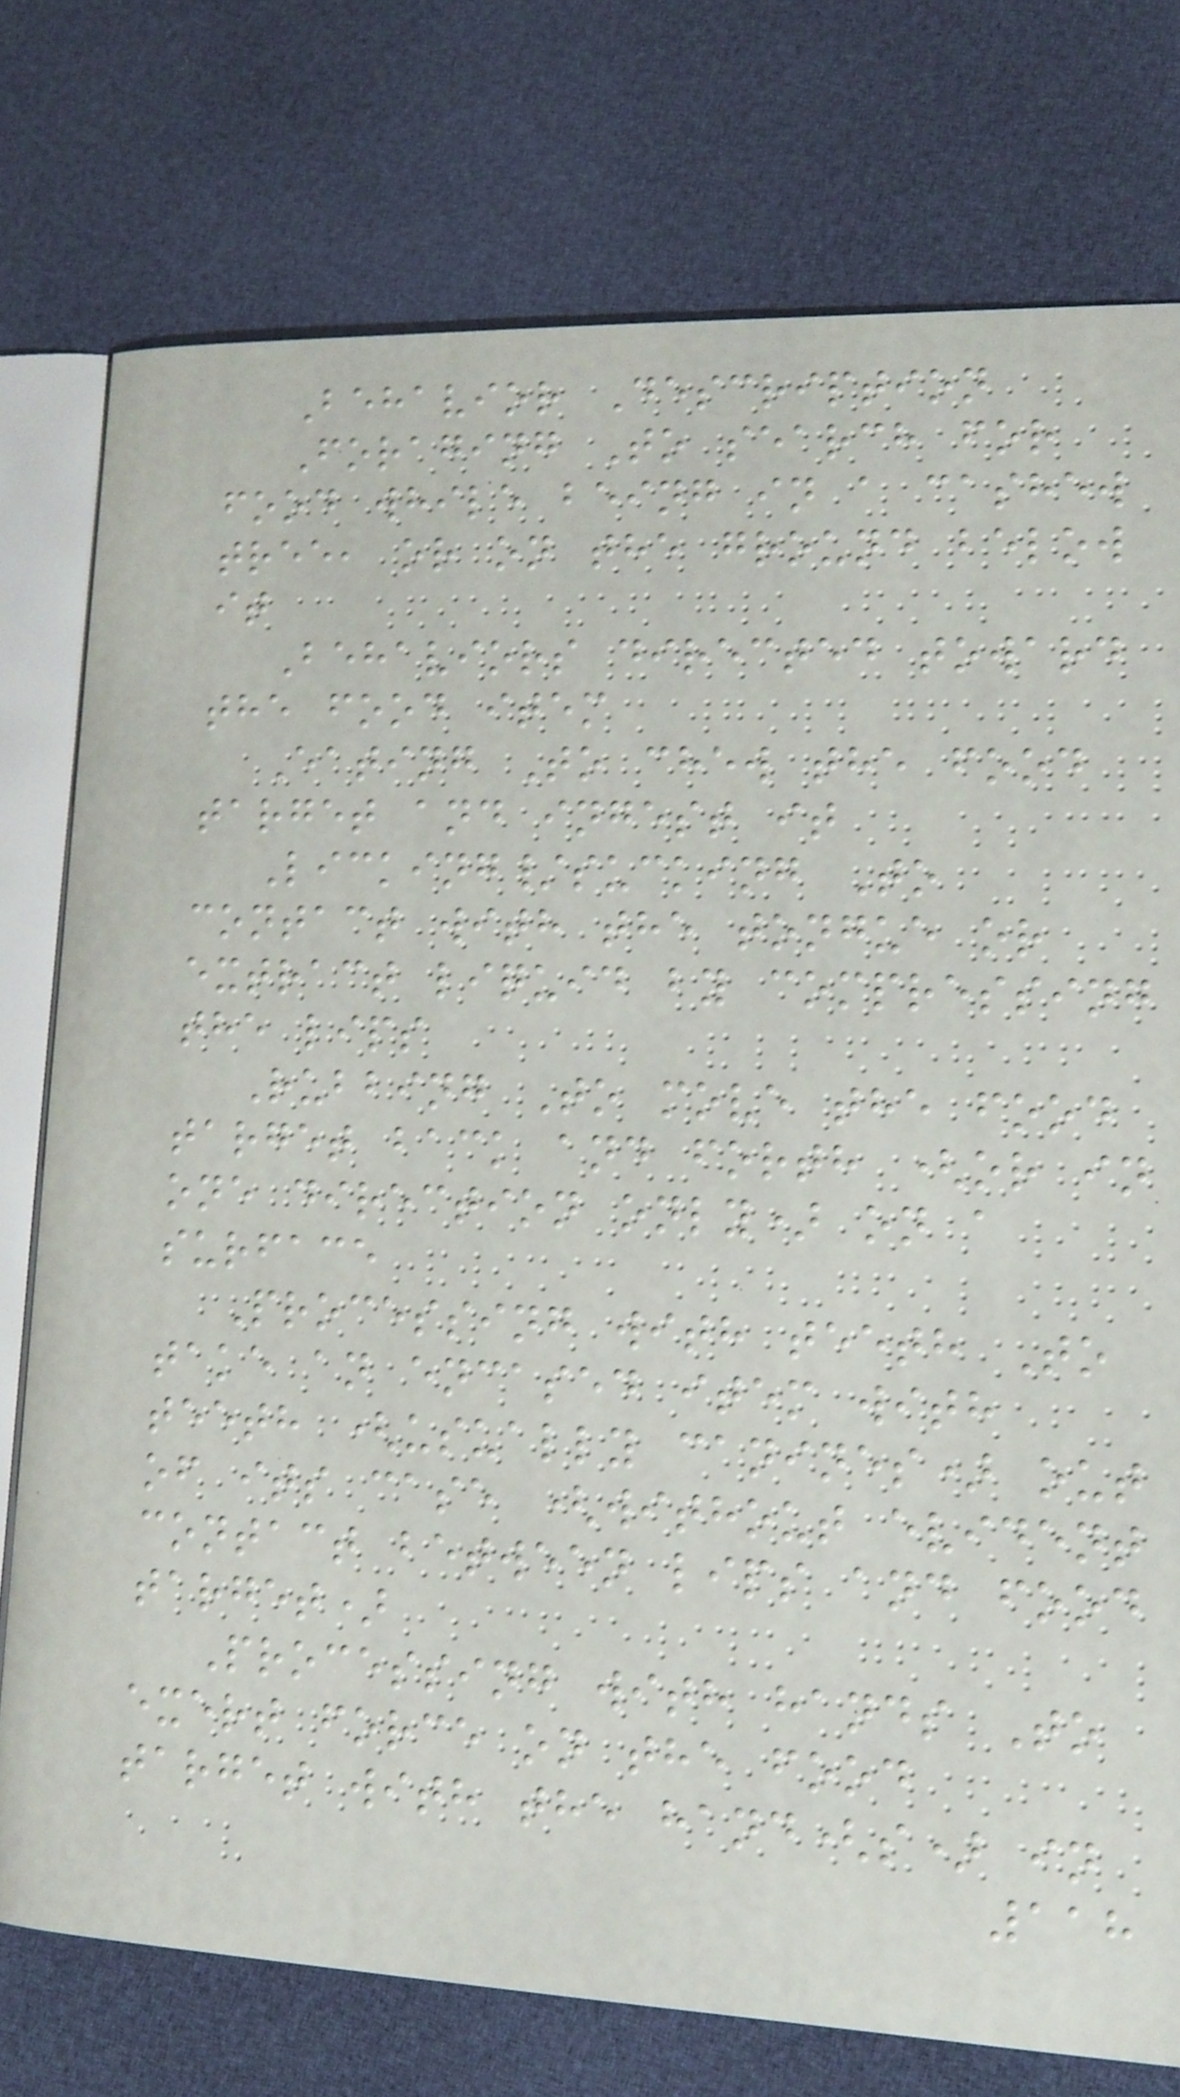Behavior Description
Foraging To search for
food while being in a cashew
tree, or on the ground below
it
Behaviors directed toward
the food item
Eating To chew the food
target and ingest it
Licking/sucking To
contact with the tongue or
extract liquid by compressing
the lips
Rubbing To move the food
target back and forth (or in
one direction only) on a
surface
Processing with teeth To
take an encased item with
teeth (usually canines) out
of its case (without evident
contact between lips and food
target)
Processing with hands To
exert force on the food
target with the hand(s) in
118
